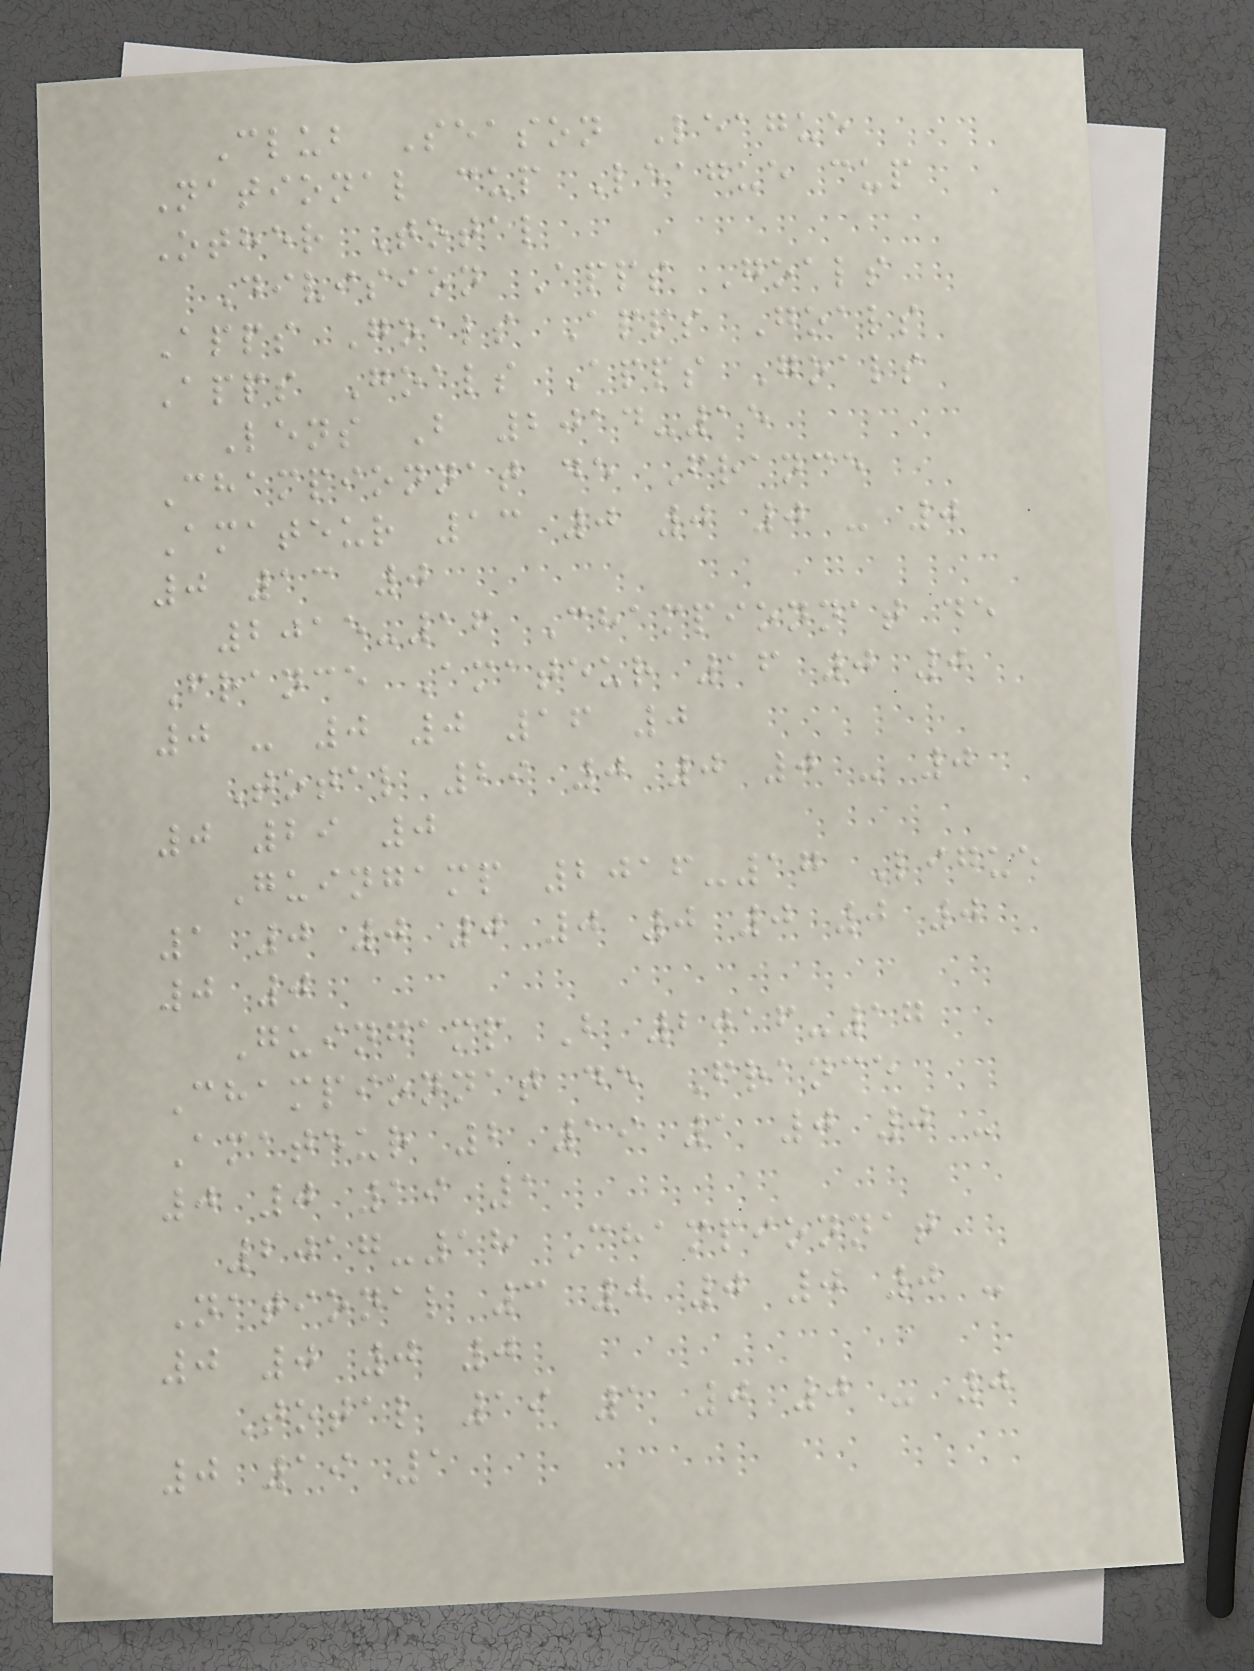Club Season League
National cup League cup
Other Total
Division Apps Goals
Apps Goals Apps Goals
Apps Goals Apps Goals
Lens B 2014-15
Championnat de France
Amateur 13 0 0 0 - 0
0 13 0
2015-16 Championnat de
France Amateur 16 0 0
0 - 0 0 16 0
Total 29 0 0 0 - 0
0 29 0
Guingamp 2016-17 Ligue
1 0 0 0 0 0 0 0 0
0 0
Guingamp B 2016-17
Championnat de France
Amateur 2 19 1 0 0 -
0 0 19 1
2017-18 Championnat
National 3 0 0 0 0 -
0 0 0 0
Total 19 1 0 0 - 0
0 19 1
